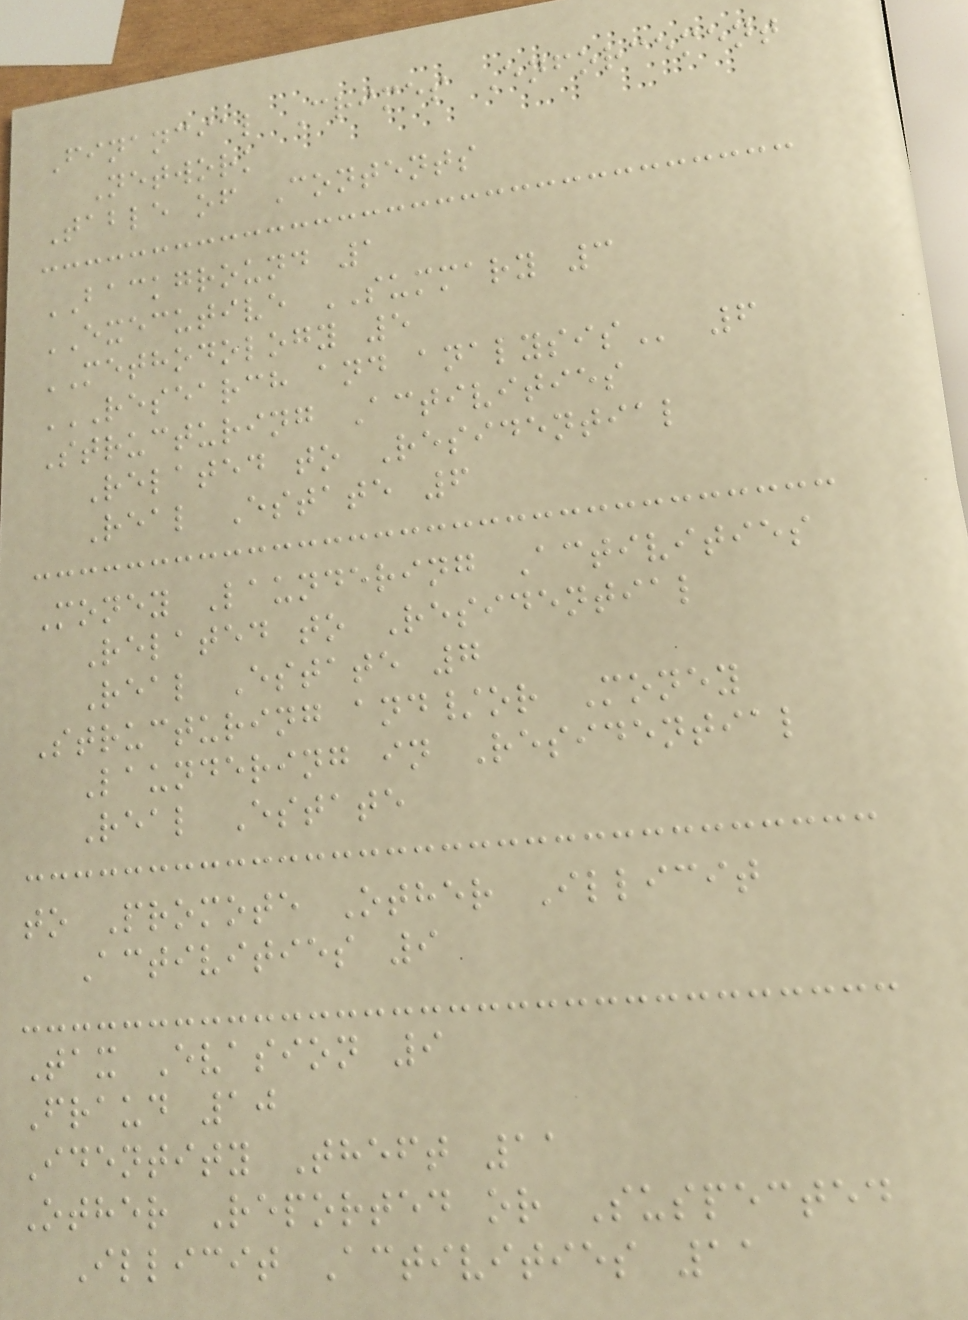Financial Crimes Enforcement
Network
Table of Contents
BACKGROUND 1
EXECUTIVE SUMMARY 3
METHODOLOGY 5
RESEARCH AND ANALYSIS 6
Structuring Activities
Related to Residential
Real Estate 6
Money Laundering Activities
Related to Residential
Real Estate 7
Structuring and/or Money
Laundering in Residential
Real Estate
to Promote Other Illicit
Activities 9
Tax Evasion 9
Fraud 10
Identity Theft 11
Other Reported or Suspected
Illicit Activities 11
